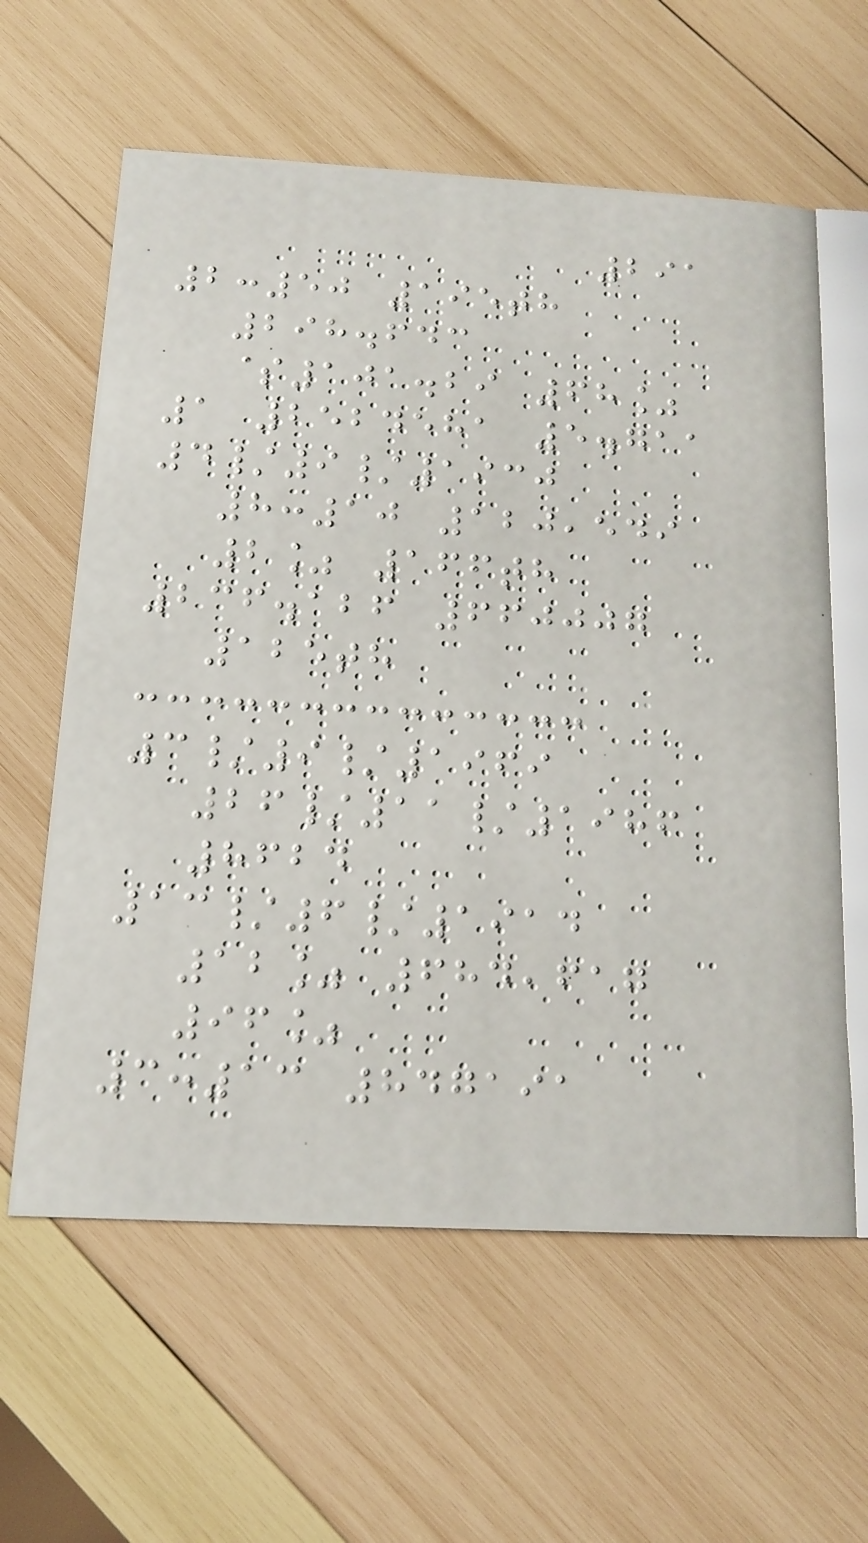291
2:50 195th
298.643
$101.29 68%
1 2524581 5.711
4/9/1930
8:10 120,549
2% 166th
236.126 660007
125th
3/9/1969
26/11/1986
8624
13/6/1914
12% 684,617
96%
3:13 847191
